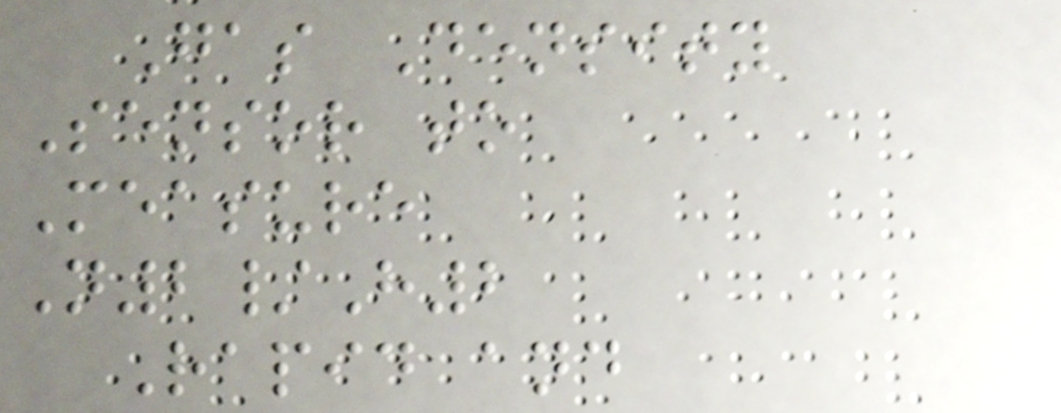Gas Density
Sensor to
Measure
N2/H2
Rapid and
